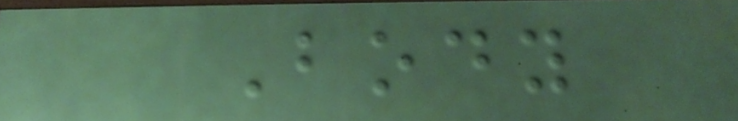Body
